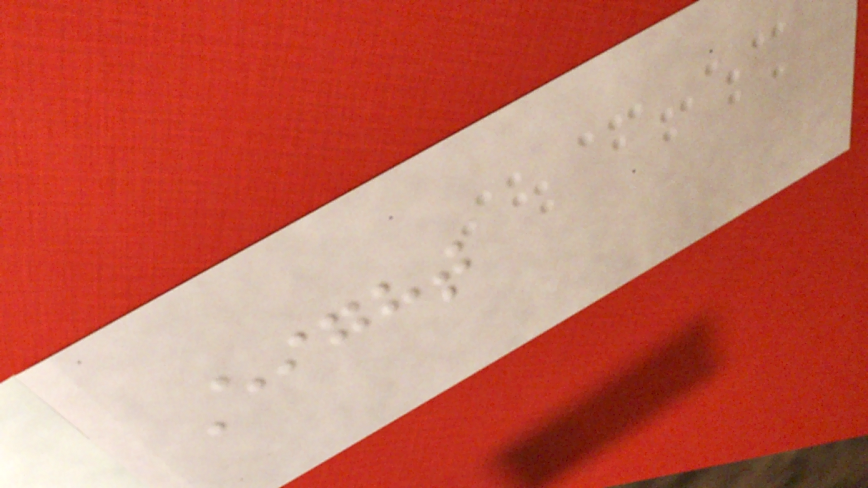Eight
